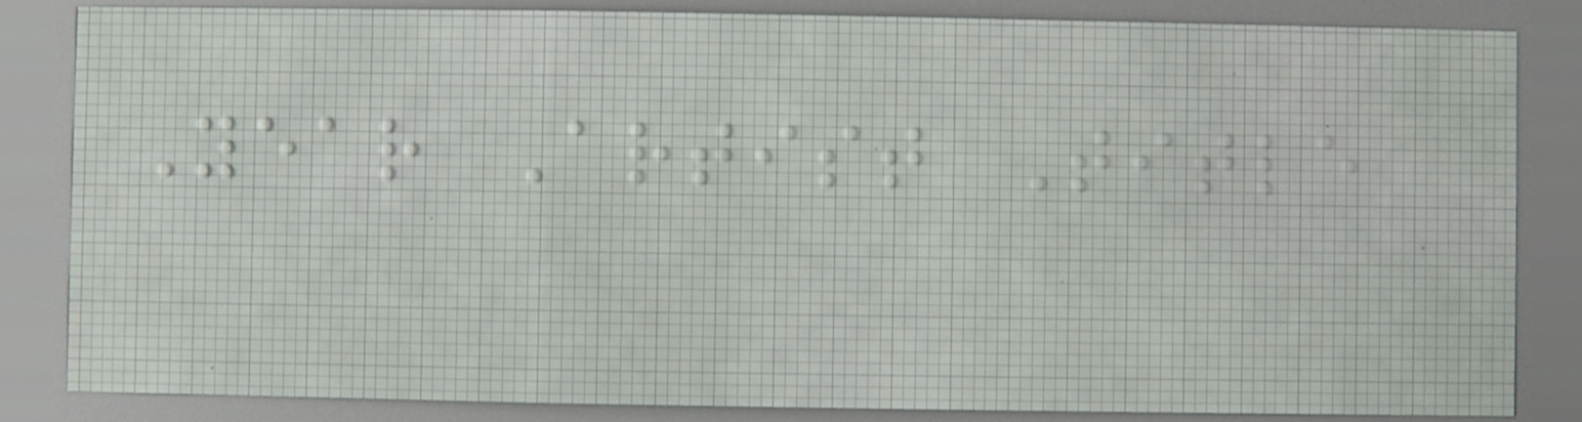Year Artist Title
